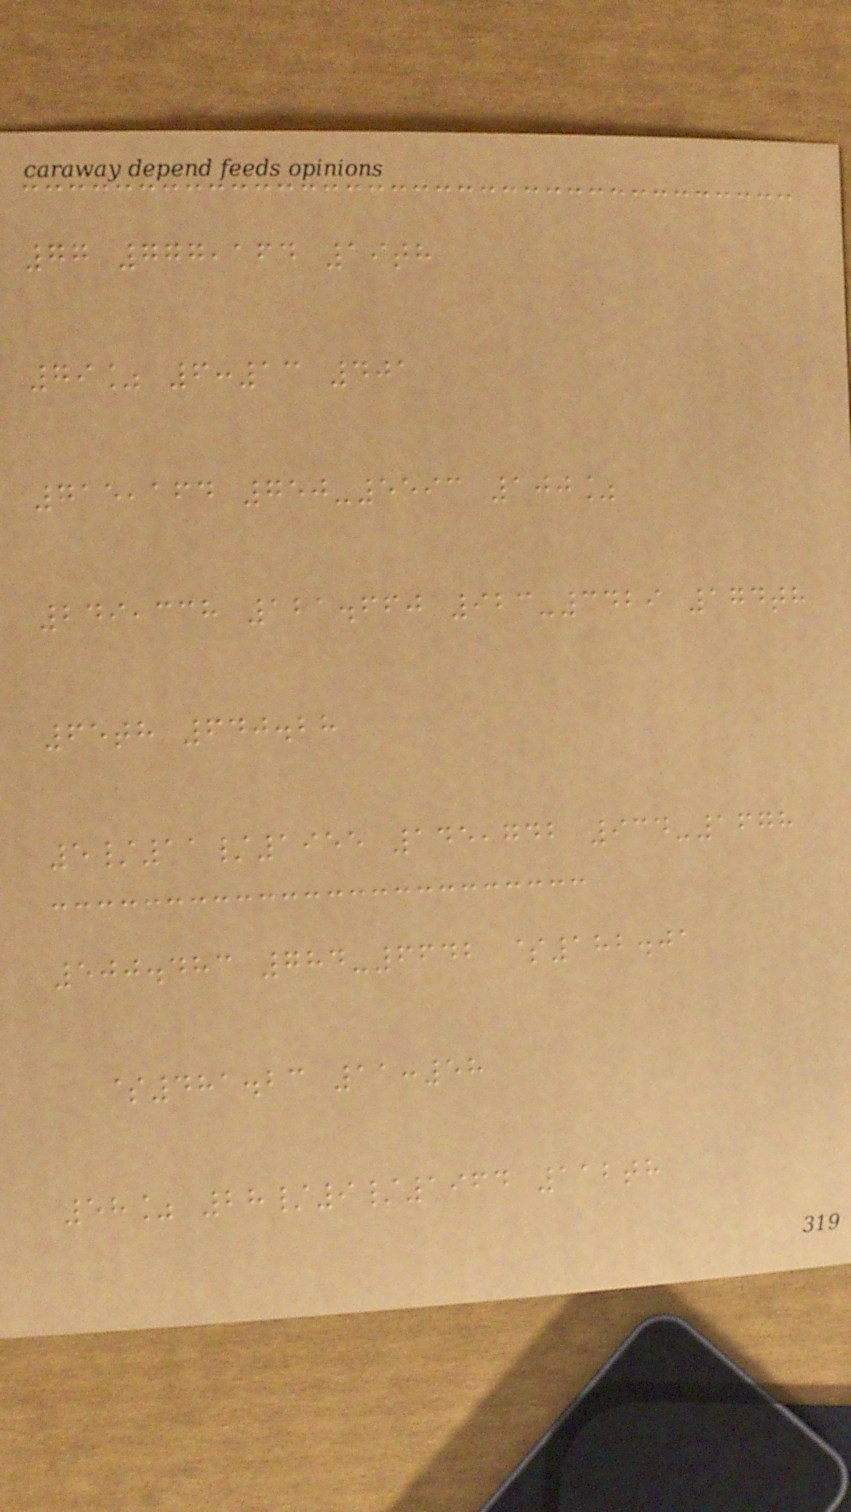77 777,164 19th
79% 6:13 401
715,164 750-5593 100%
249,338 121.660 923-3429 174th
65th 640.28
5/11/1955 145,742 934-1678
500.483 784-6642 $182.01
$481.23 11:58
58% 28/9/1964 112th
